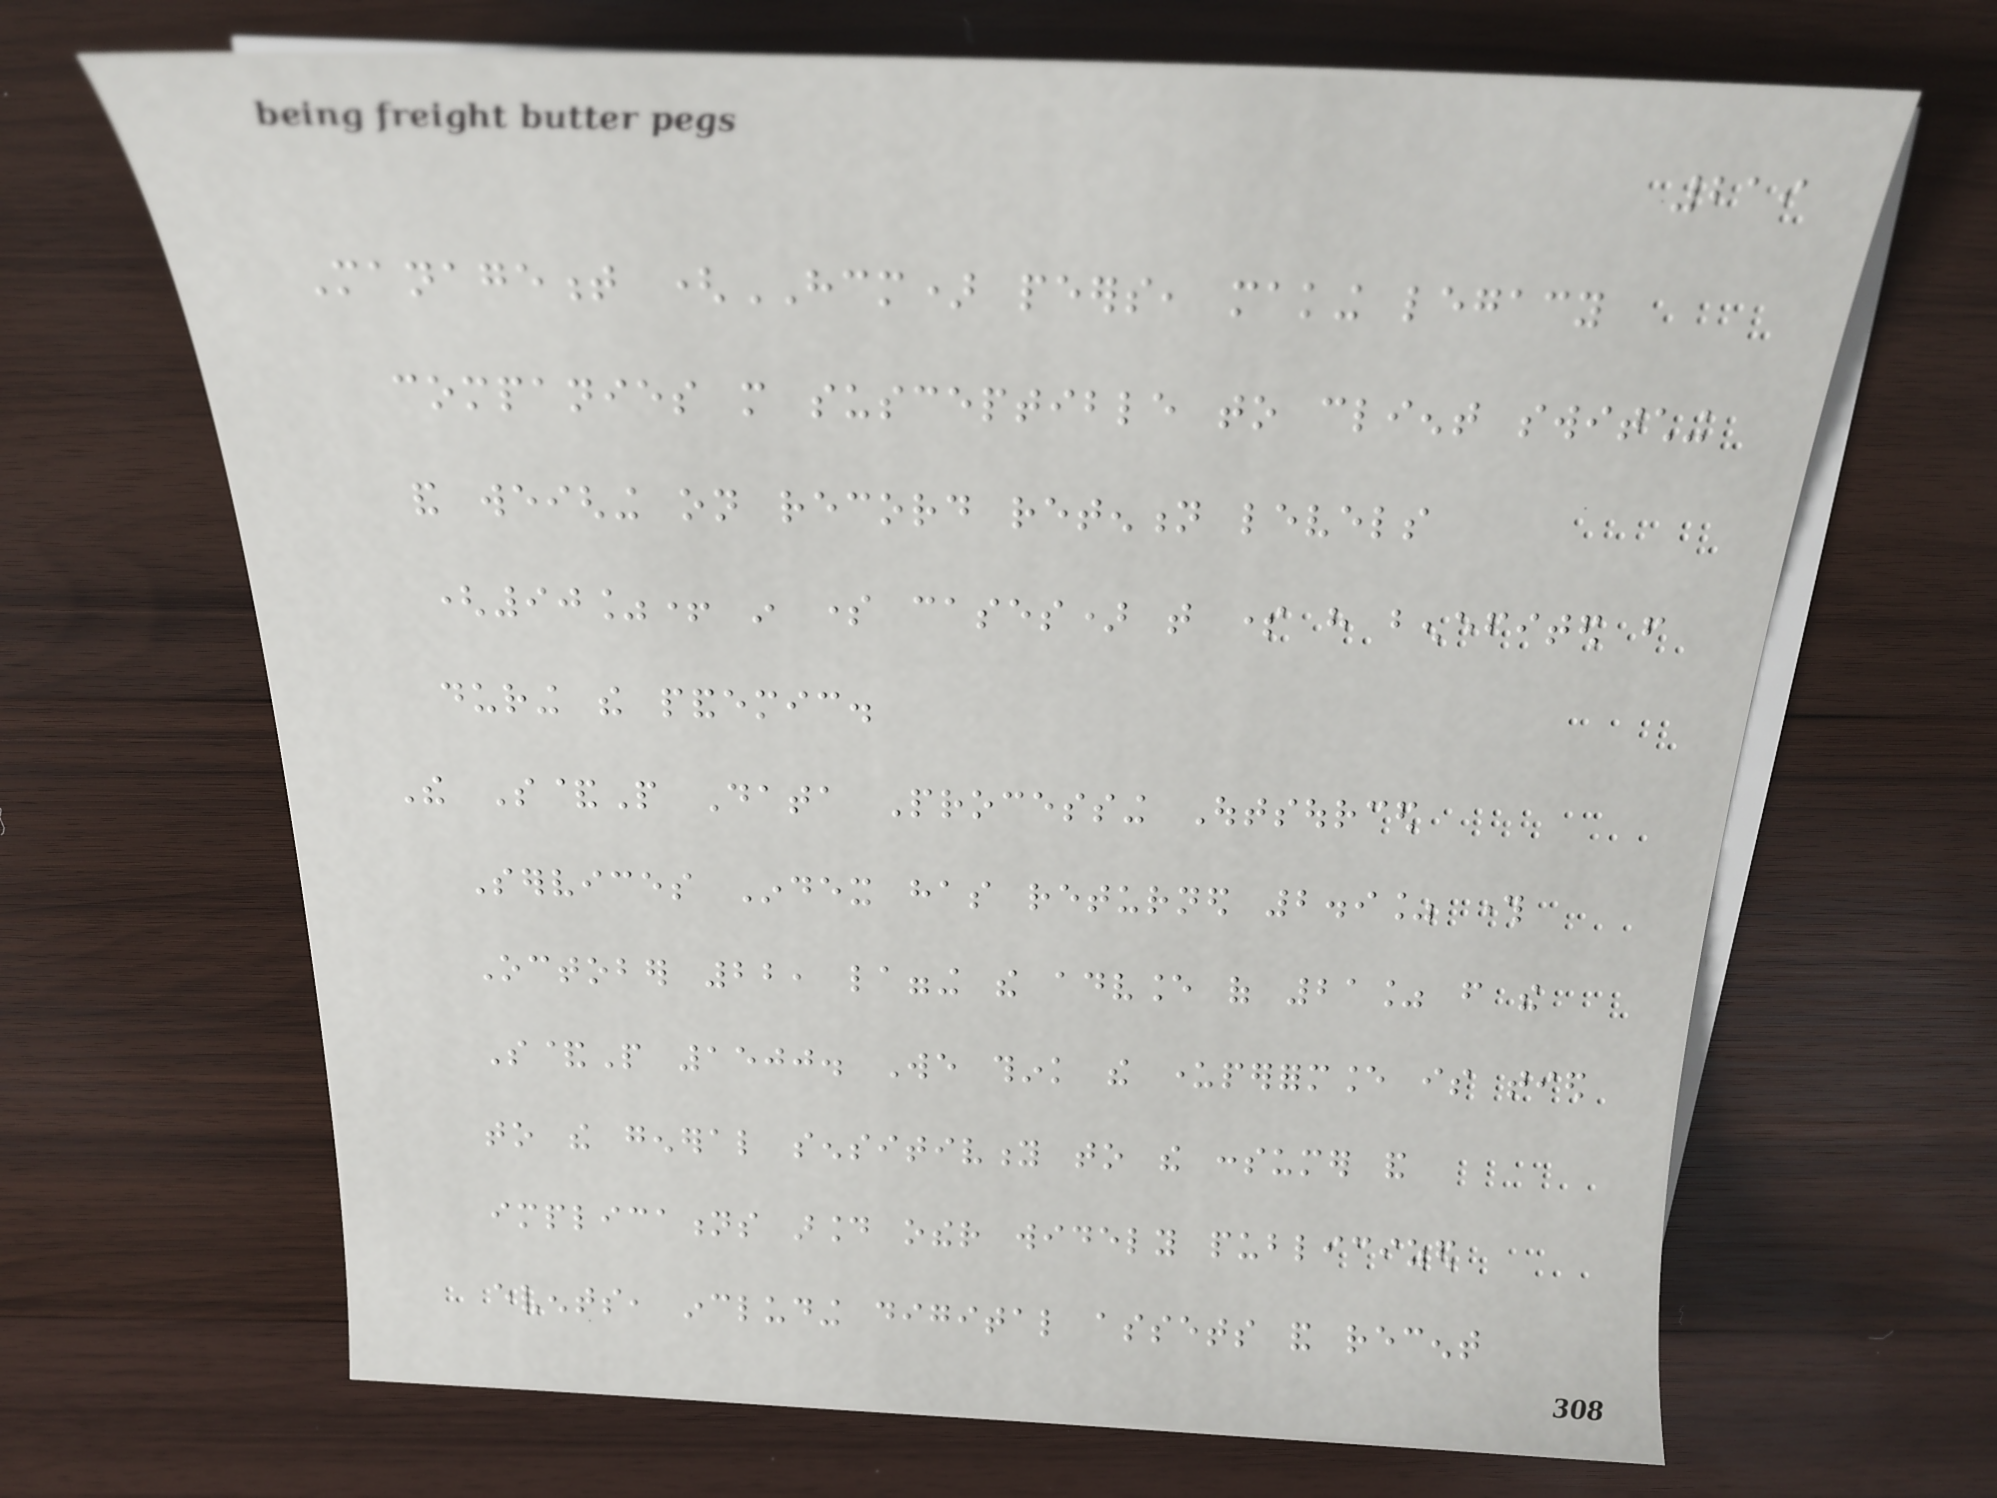219
Management (HCM) peers, making legacy
companies more susceptible to client switching
and weighing on record retention levels
(90%+ in some cases) that some have benefited from
during the pandemic.
The S&P Data Processing Outsourced
Services Index has returned 2.9% through
October 22, lagging the advance of 21% from the
S&P 1500. We think the underperformance is tied
to the general sensitivity to the consumer and
implications around other widely publicized
events, including digital assets and recent
